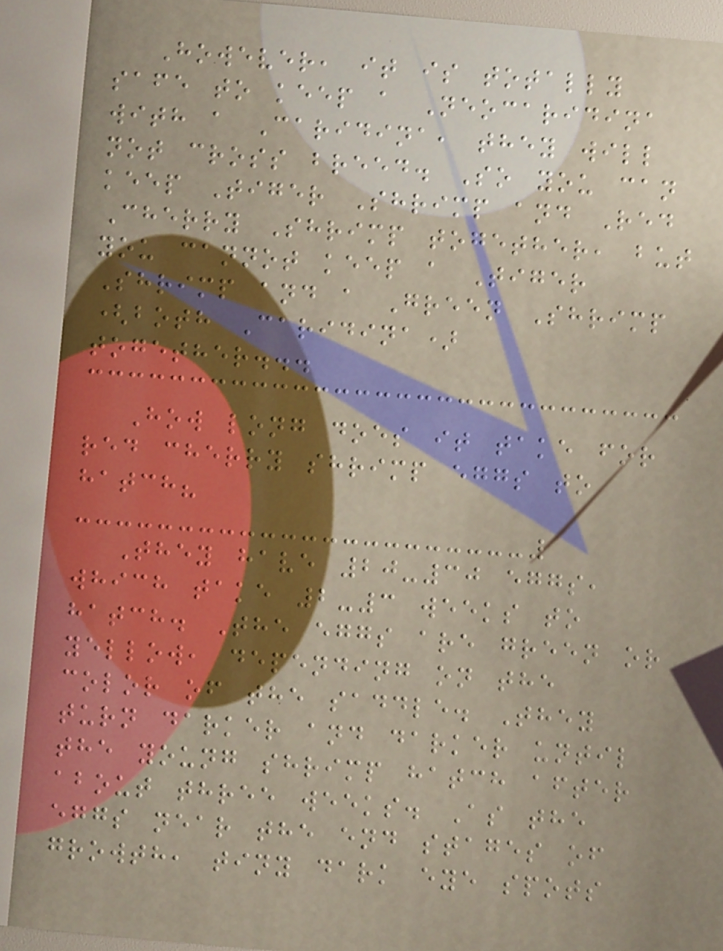However, it is totally
safe to keep a Neocaridina
with a Caridina, they will
not cross breed. So you can
keep Tiger Shrimp and Red
Cherry Shrimp together, but
you cannot keep a Tiger
Shrimp and a Green Shrimp
(both Caridina)
together...
How long does it take for
red cherry shrimp eggs to
hatch?
They have 20-30 eggs,
which take 2-3 weeks to
hatch. The eggs are green or
yellow, depending on the
color of the saddle. They
turn darker and darker until
the young shrimp hatch after
about three weeks. As the
eggs near the end stages of
growth, tiny dark eye spots
